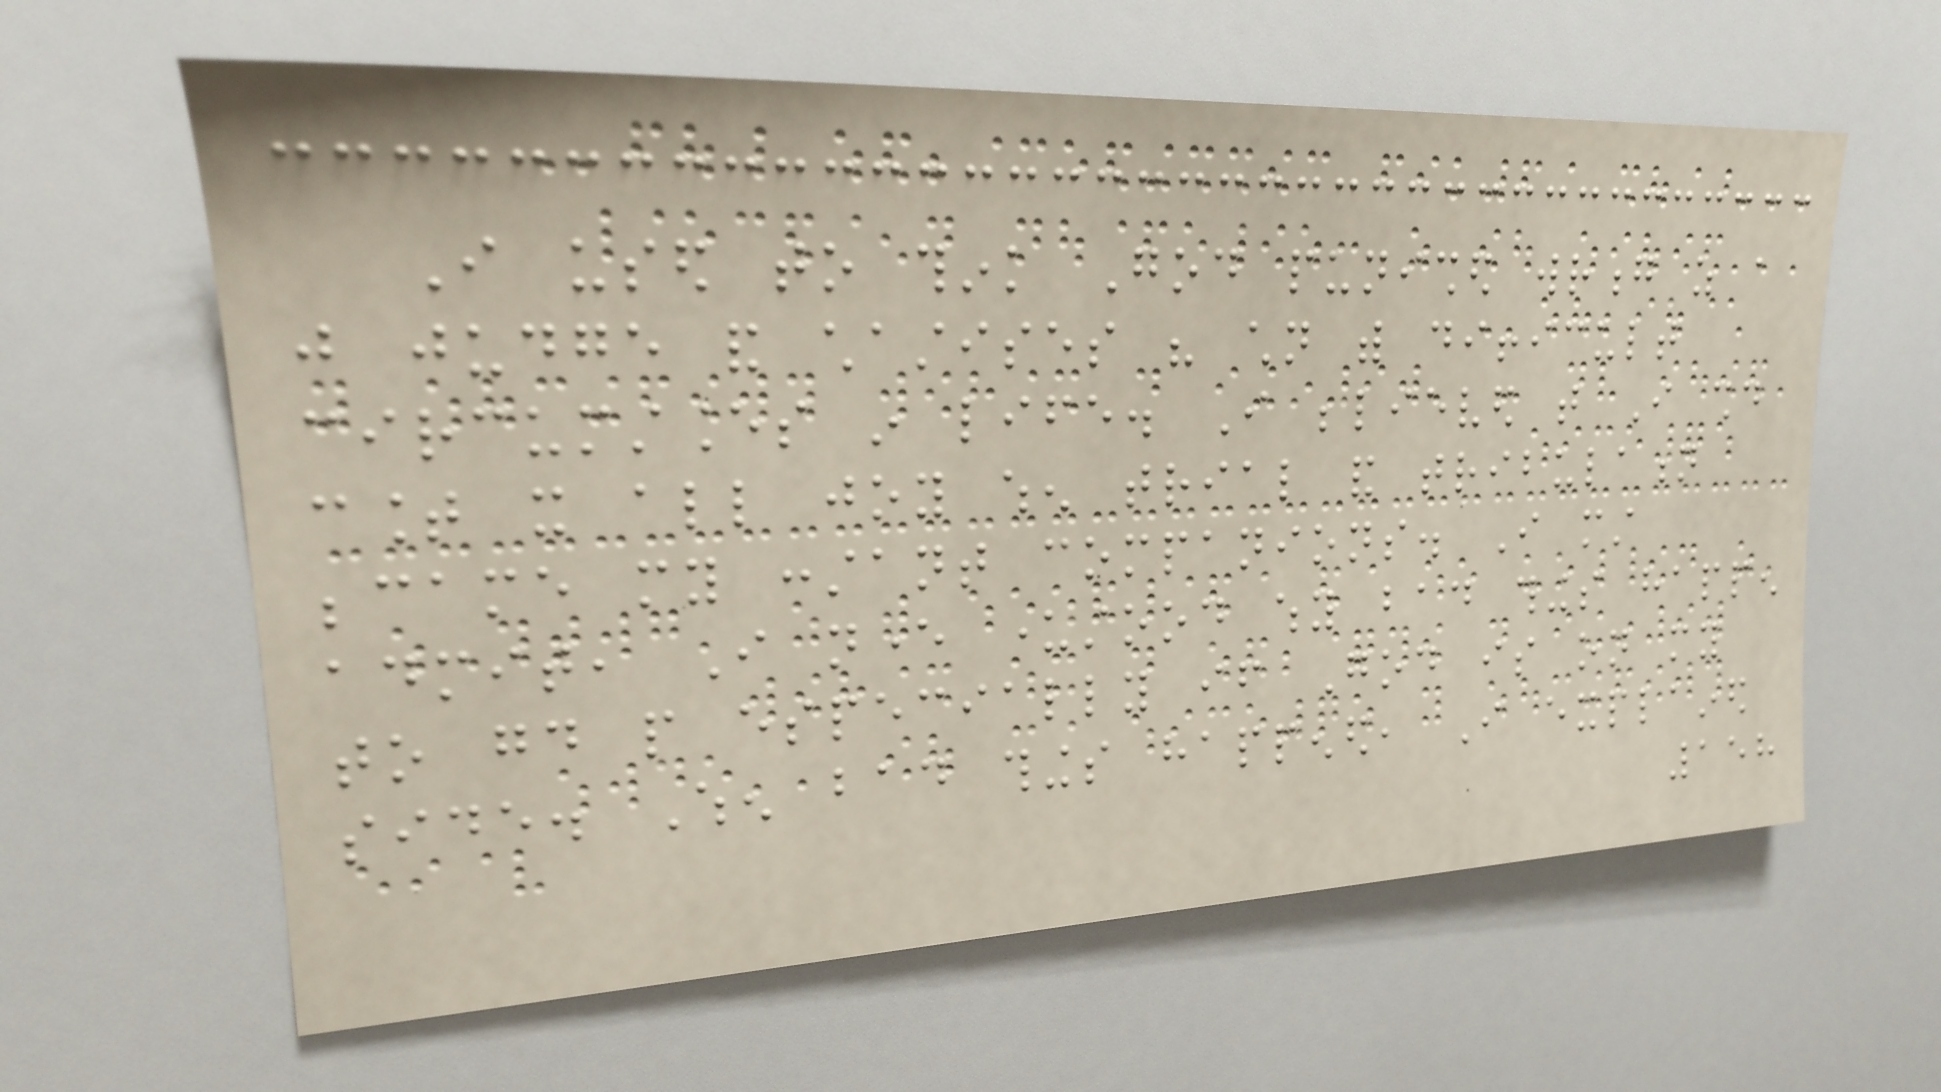I used to think God punished wrong as a
just judge and chastises his children with difficult
circumstances in life. I believed that I should
count it all joy when trial and tribulation
became my constant companions. I must
admit, I never understood why bad things happen
to good people especially if God is on my
side. When bad things happened, I explained
158
